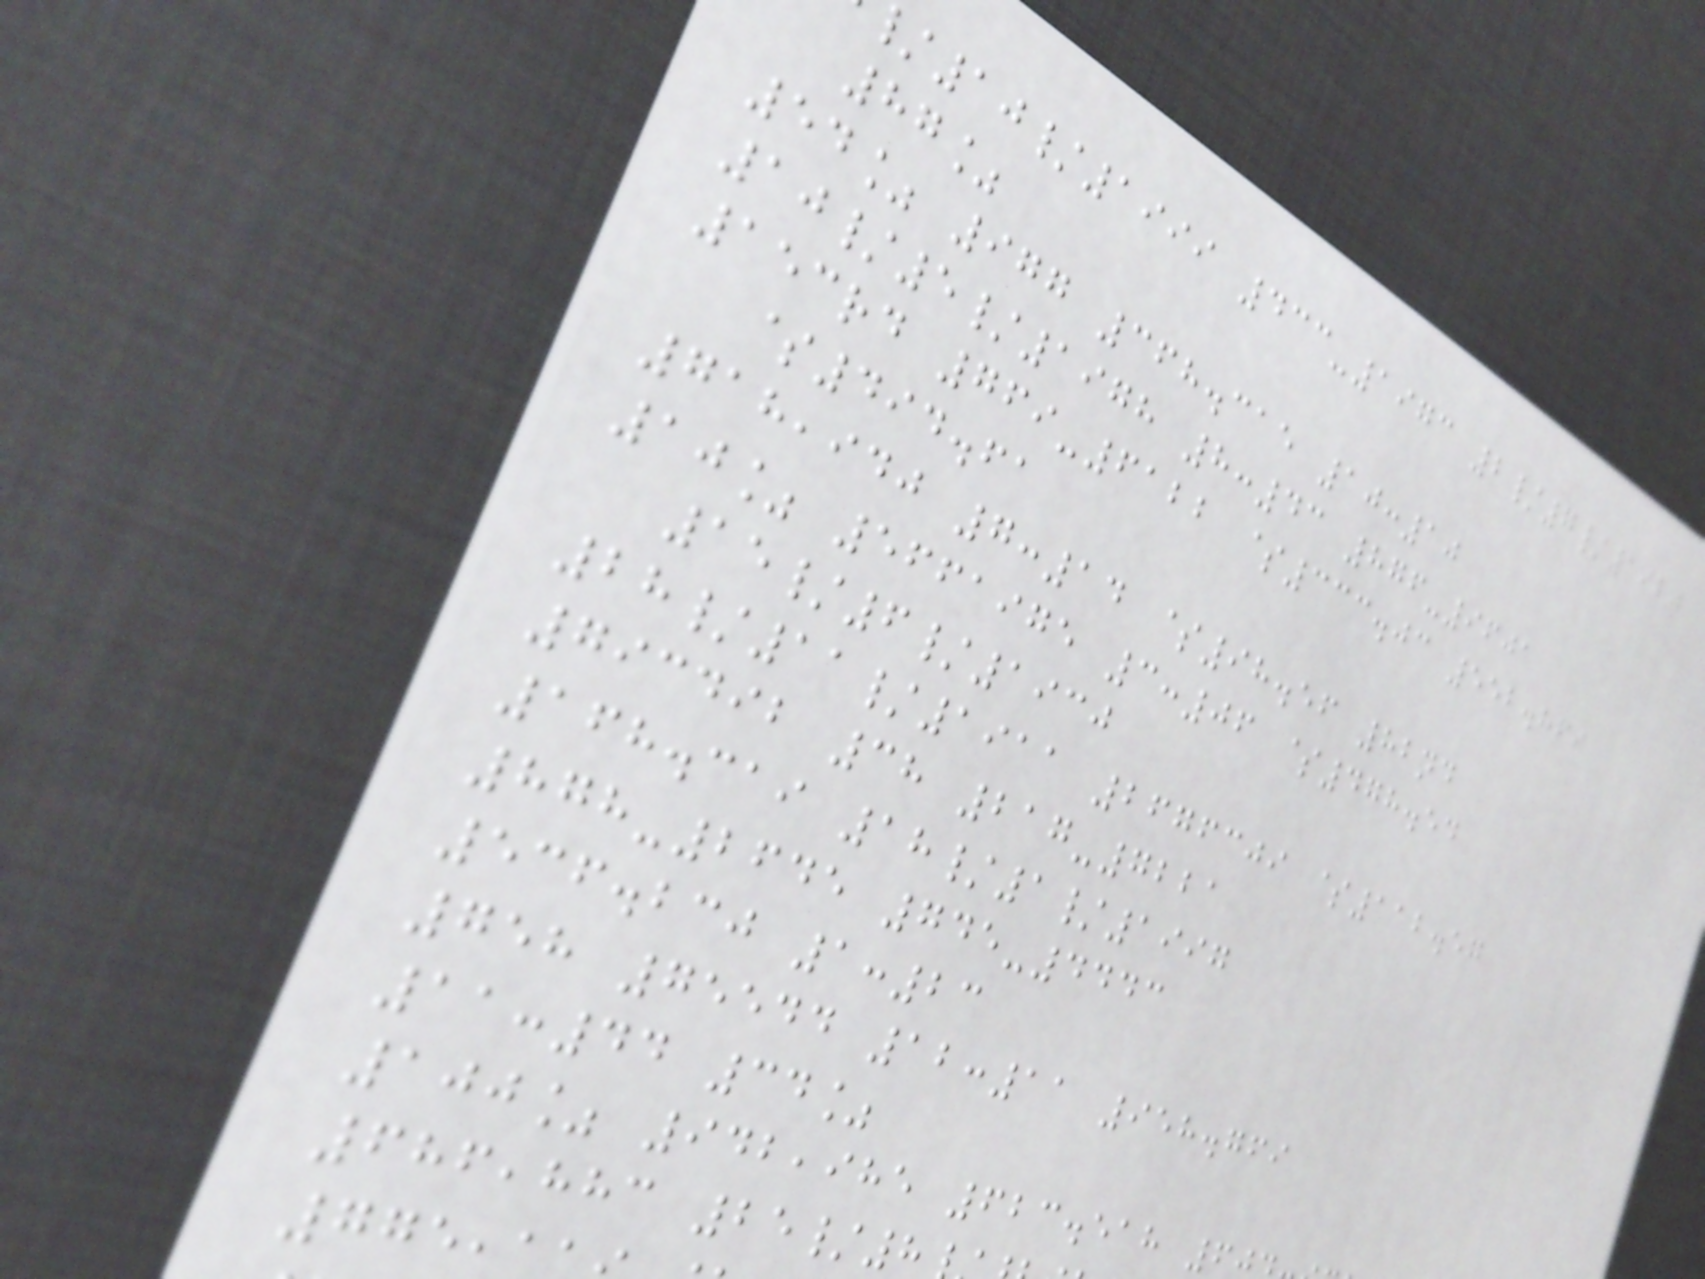10/1999 433-1973 2/7/1920
87%
54% 977 368.315 10:10
10/5/1978 8:43 876-9601
153rd 769-6122 $333.03 552.869
$494.61
718,940 7:14 $98.56 82nd
10% 5661975 3:06 $478.54
15/6/1930
28/11/1911 2676309 $112.57
793492 38 217-7221
168.319 18/1/1997
878-2645 745-4443
536.230 1:23
758 75544 12:11 958.769
11:44 34%
100% 942,985 623.518 6
686,883 25/8
775,
